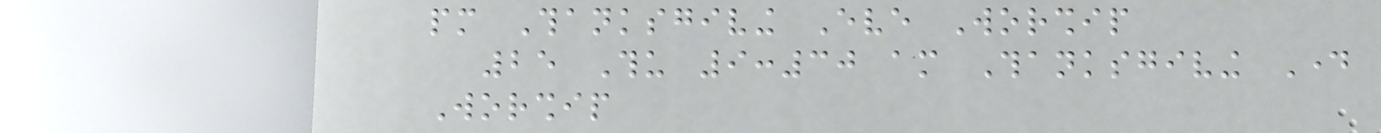pm Thanksgiving Eve Worship
25 Thu 9:30 am Thanksgiving Day
Worship
